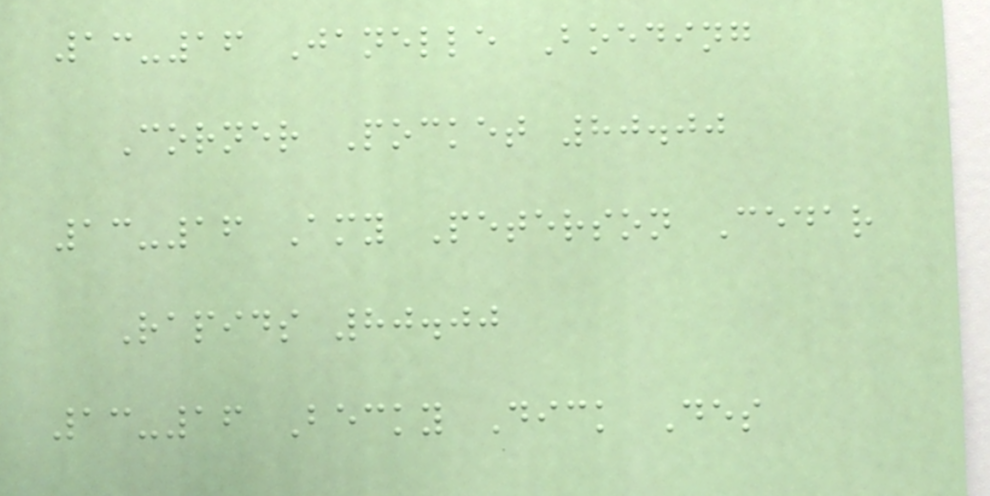13-16 Janelle Boeding
Corner Pocket 80.00
13-16 Amy Peterson Cedar
Rapids 80.00
13-16 Becky Dick Des
